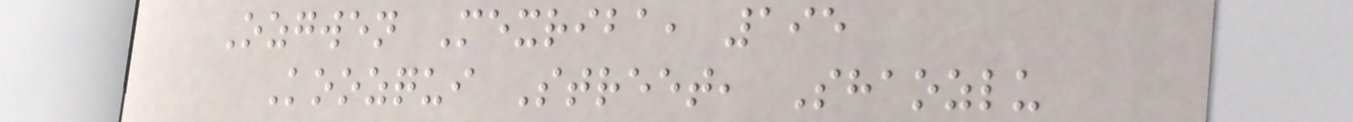Ozgwen Mexriba, 195
Koozqui Street, Shaozlu
